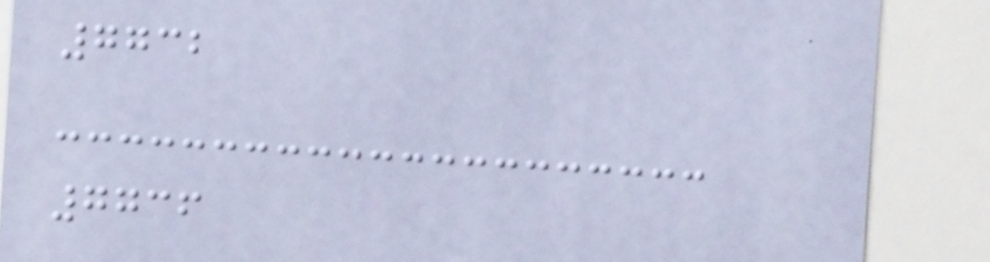7732
7736
